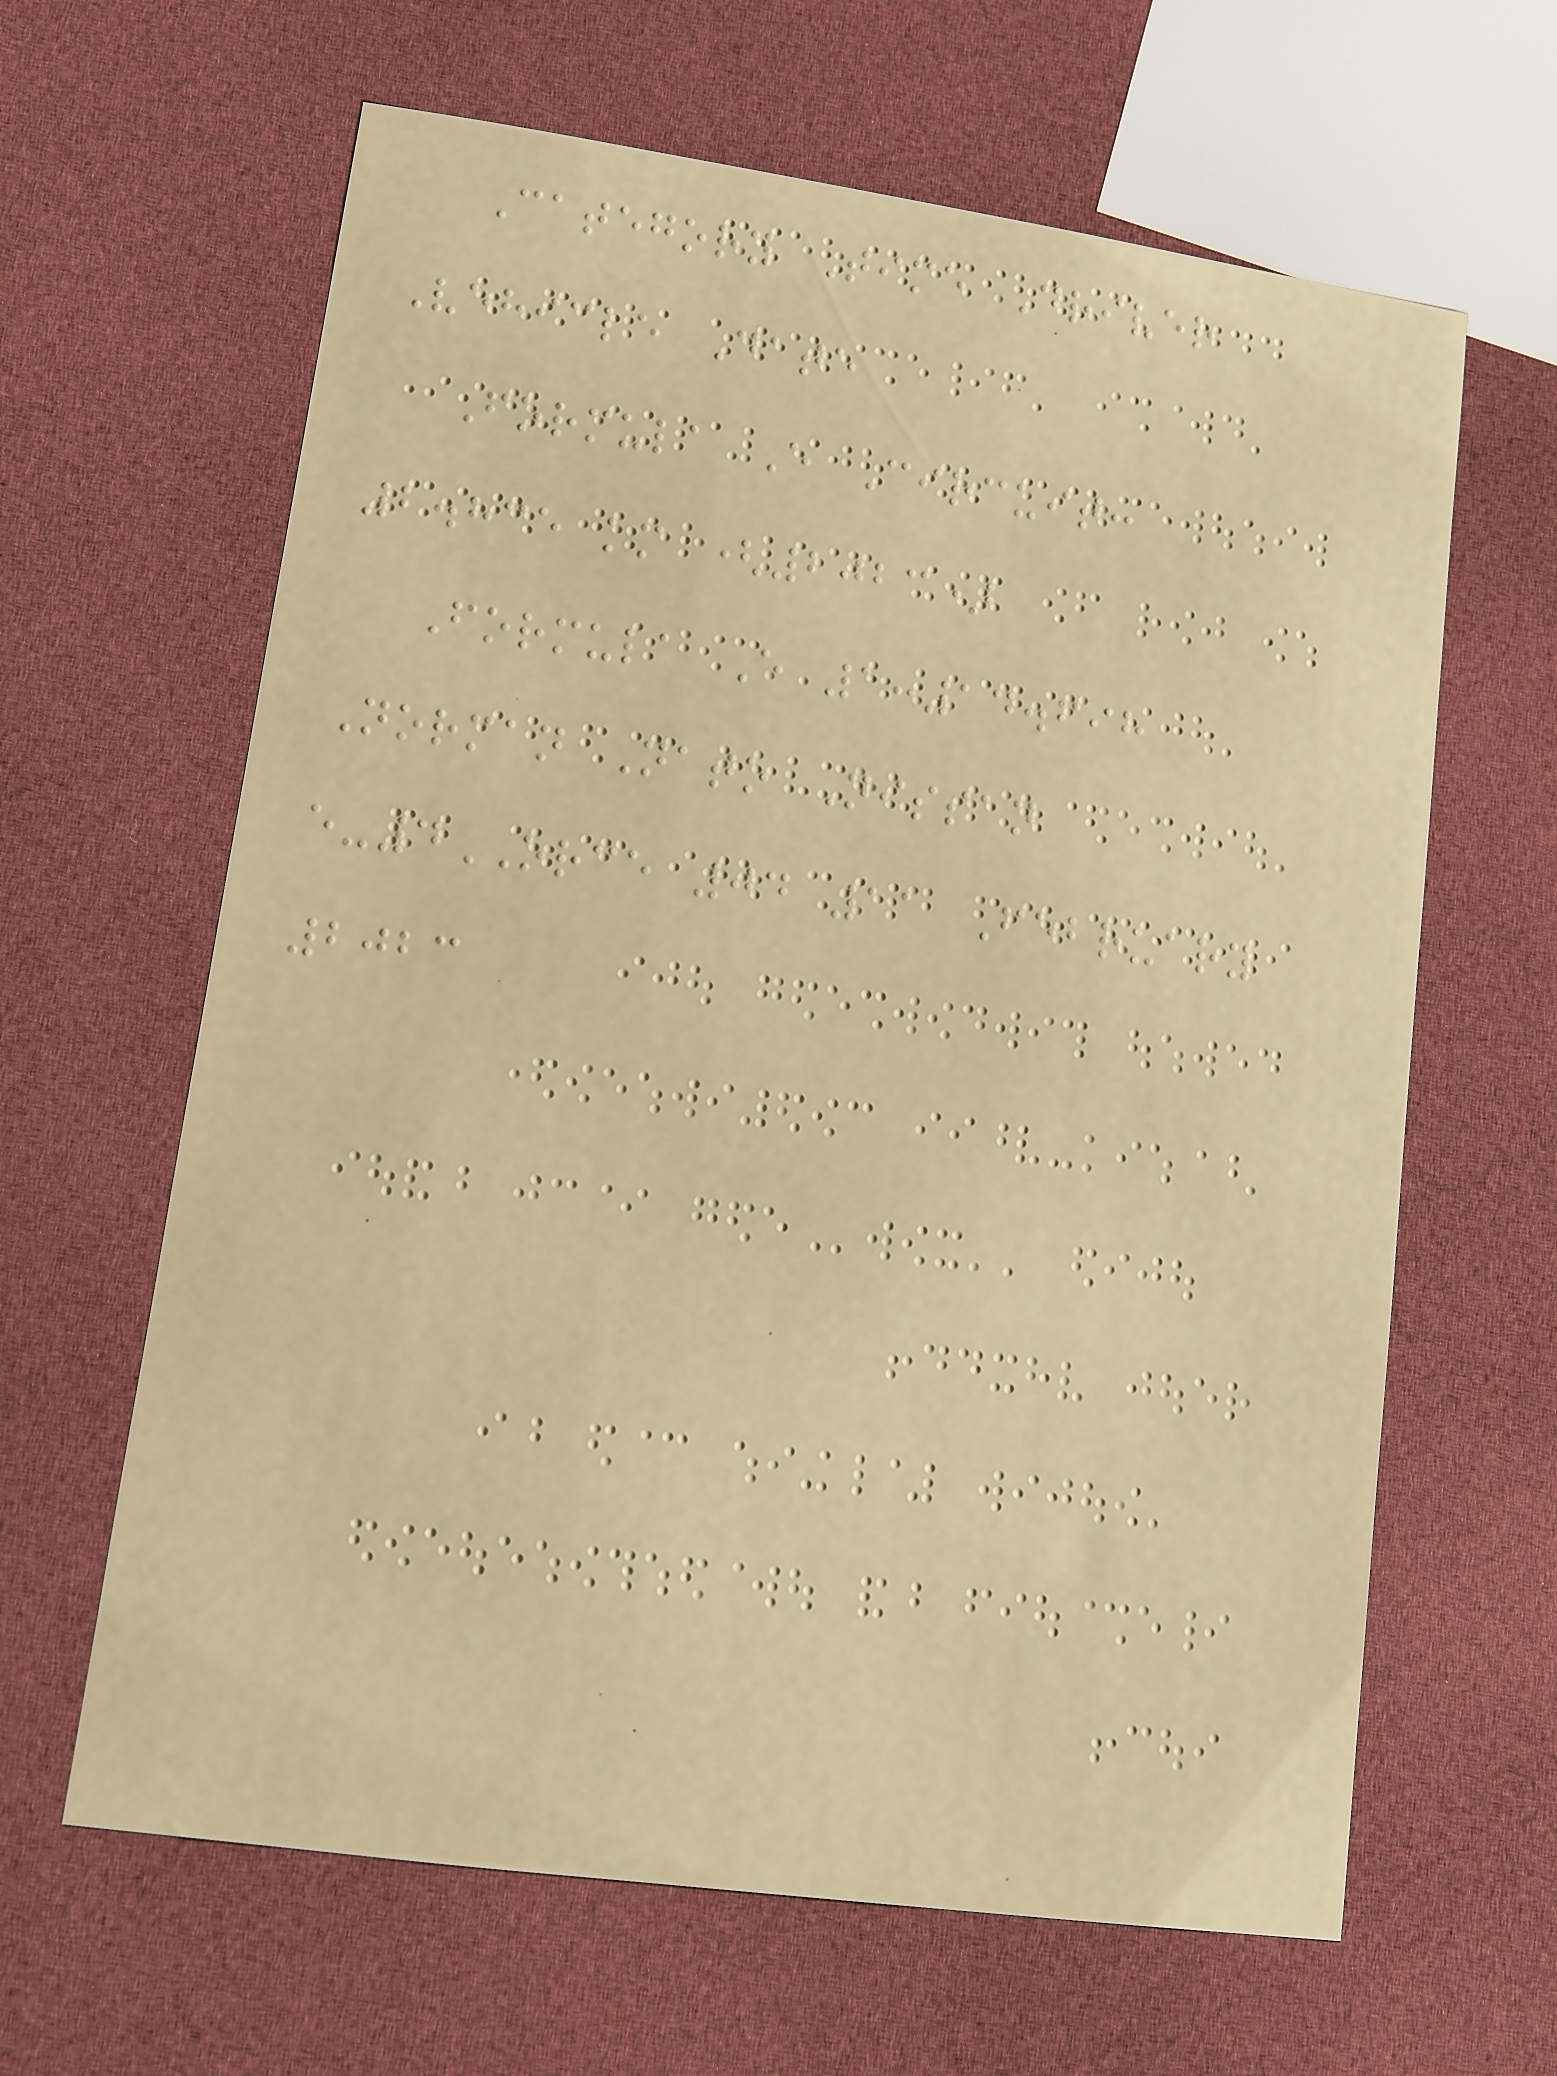Category Time Driver
Vehicle Date
Formula E Circuit:
2.835 km (2023)
Formula E 1:14.698
Norman Nato Nissan
e-4ORCE 04 11 February
2023
